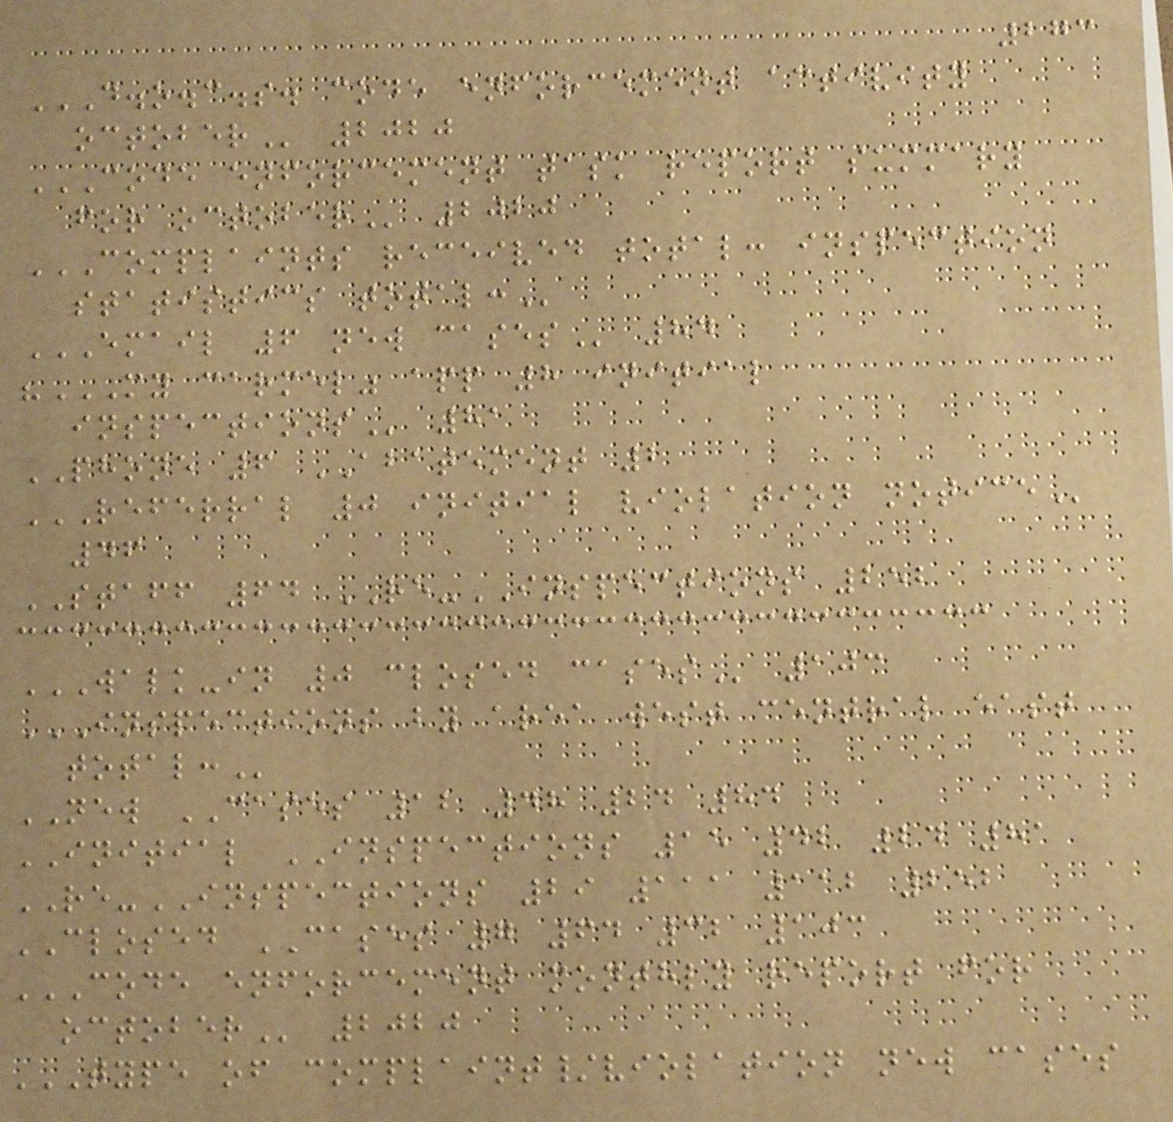273
D.O.C.S. CODE ENFORCEMENT ACTIVITY
OCTOBER 2020
CODE ENFORCEMENT TASK REPORT SUMMARY
FOR OCTOBER 2020
COMPLAINTS RECEIVED TOTAL: INSPECTION
STATISTICS TOTAL:
EMAIL 6 NEW CASES 84
"MY CARMEL" APP 8 INITIAL
INSPECTIONS 81
PHONE 6 ABATEMENT 2
REFERRAL 0 INITIAL VIOLATION NOTICE
46
STAFF 64 RE-INSPECTIONS 252
WALK-IN 0 CLOSED CASES 103
INSPECTIONS BY AREA WEST CENTRAL EAST
TOTAL:
NEW CASES 12 48 24 84
INITIAL INSPECTIONS 15 42 24 81
RE-INSPECTIONS 29 111 112 252
CLOSED CASES 7 64 32 103
CODE ENFORCEMENT MONTHLY REPORT FOR
OCTOBER 2020
TYPE OF COMPLAINT/VIOLATION NEW CASES
